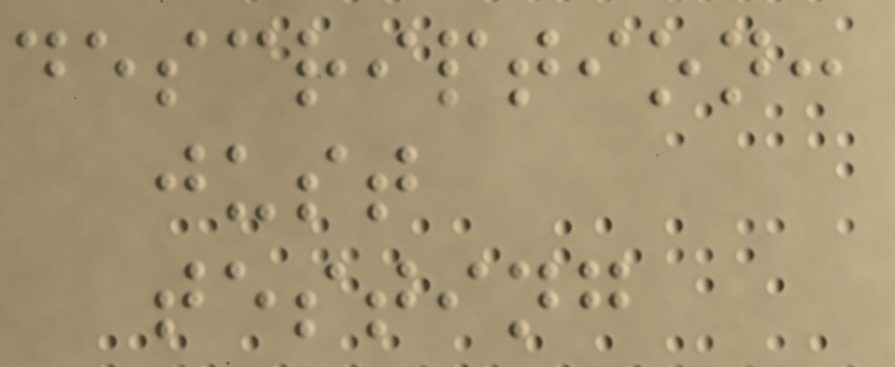description:
just
testing
